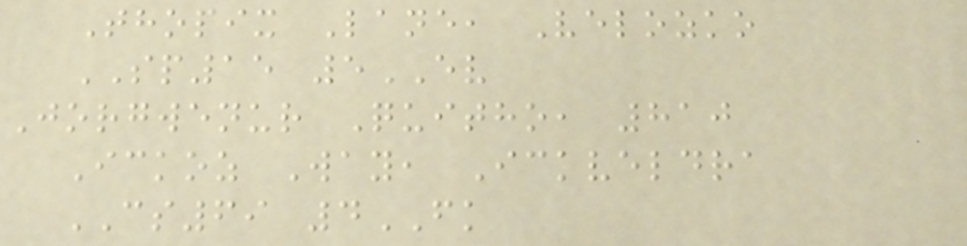Thopix Lane, Velozko
SP15 5EV
Jorgwenur Quitho, 810
Ickoz Way, Ickveldra
CS69 4FK
